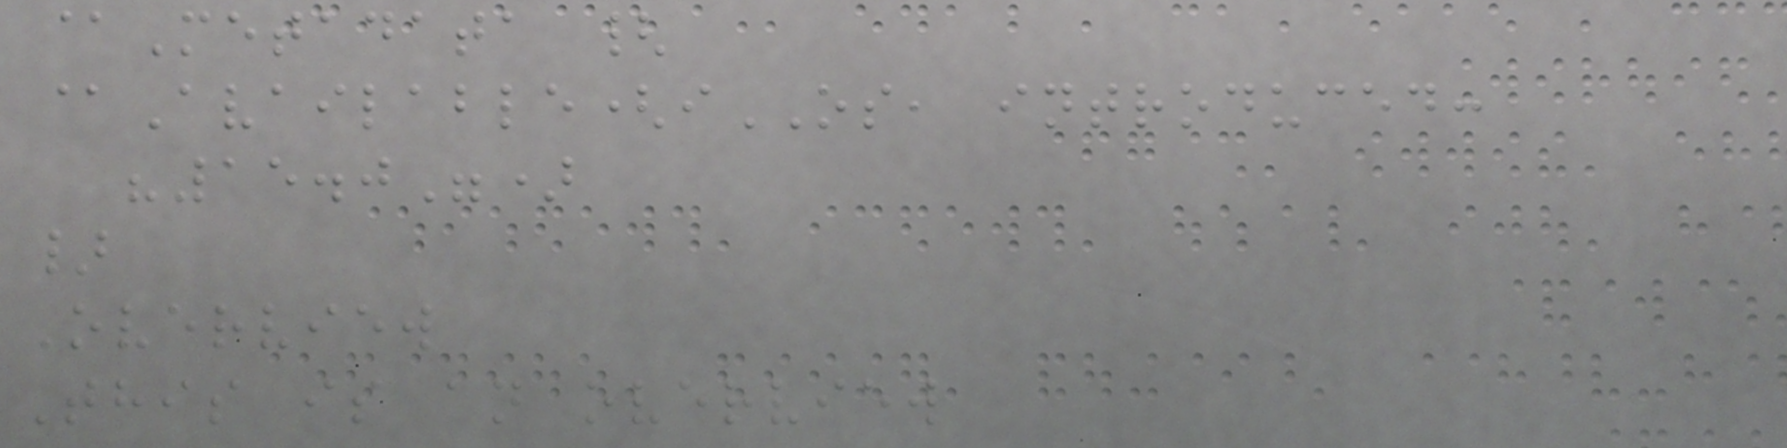@Metadata {
@Available(iOS, introduced:
"15.0")
}
Overview
This is an overview
